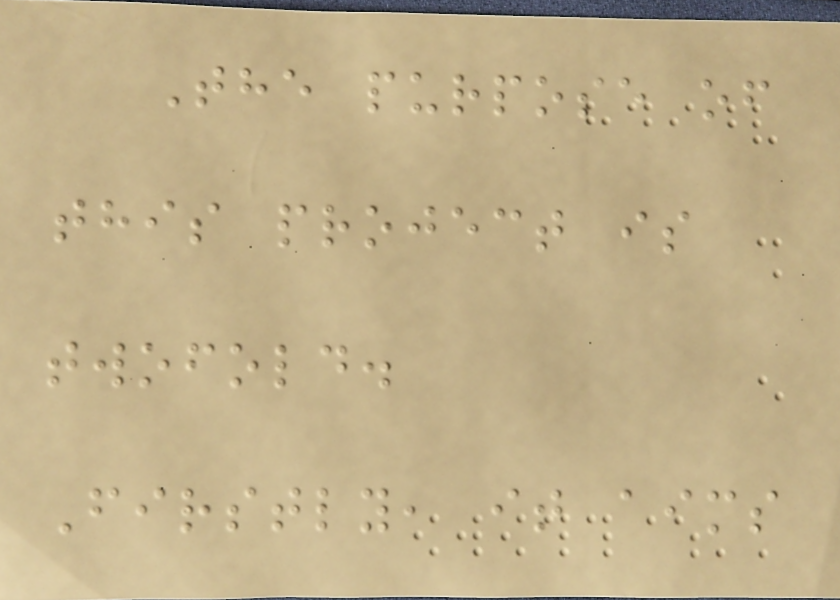The purpose of
this project is
twofold.
Firstly, it aims
